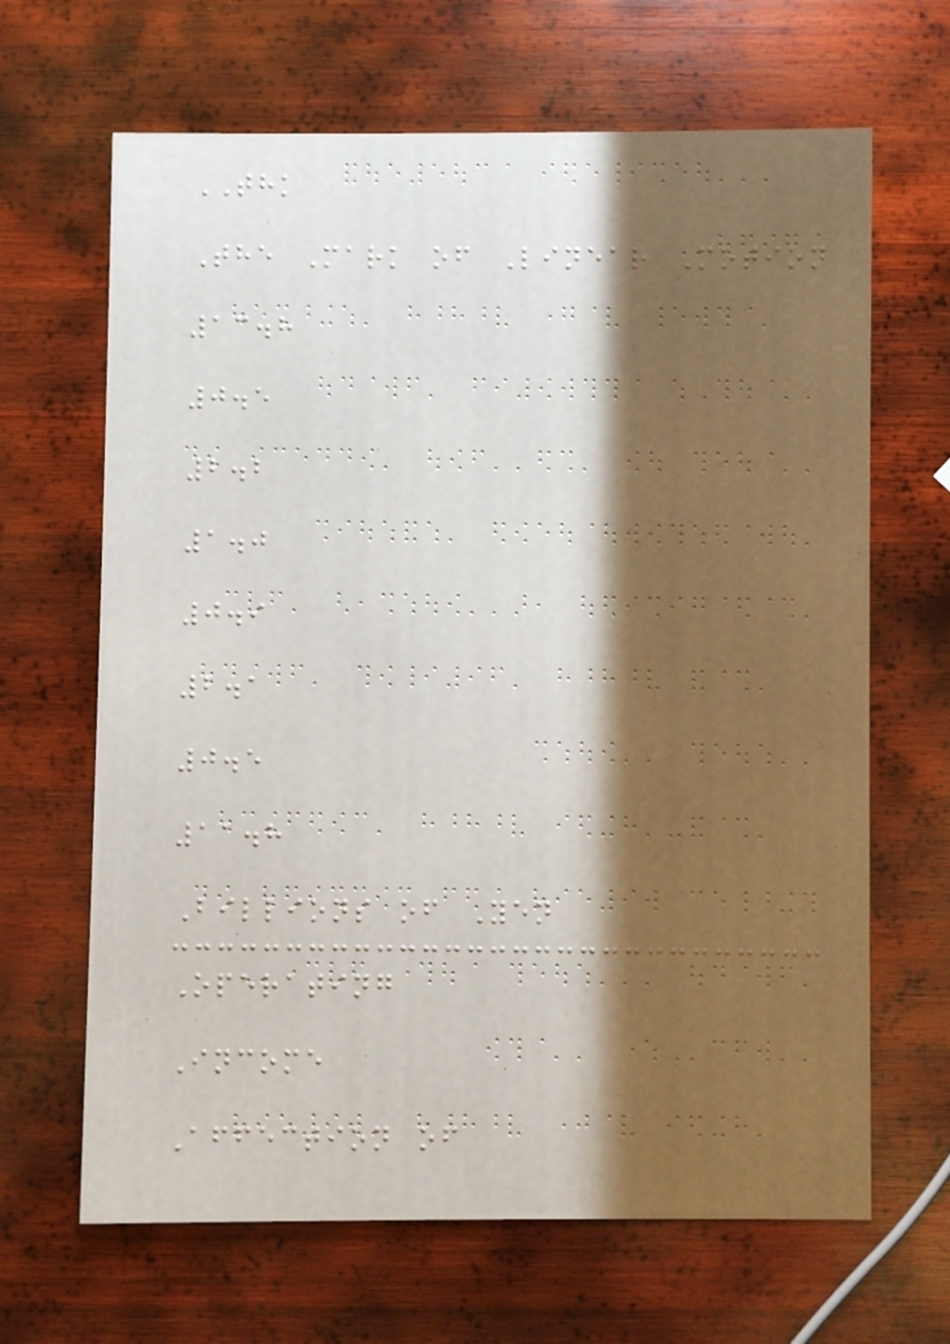THK
The Mark of Linear Motion
13.8
0.5
2.2
1.0
0.9
2.1
0.5
11.8
Billions of Yen
Operating
Income
Affection of
